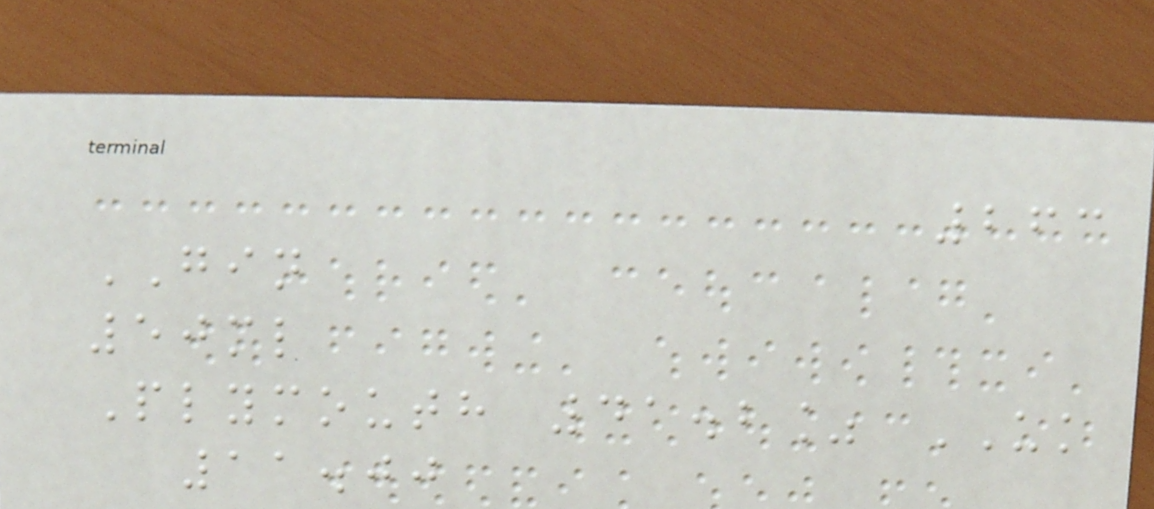263
GIN
50ml
Plymouth 41.2% UK
11.00
